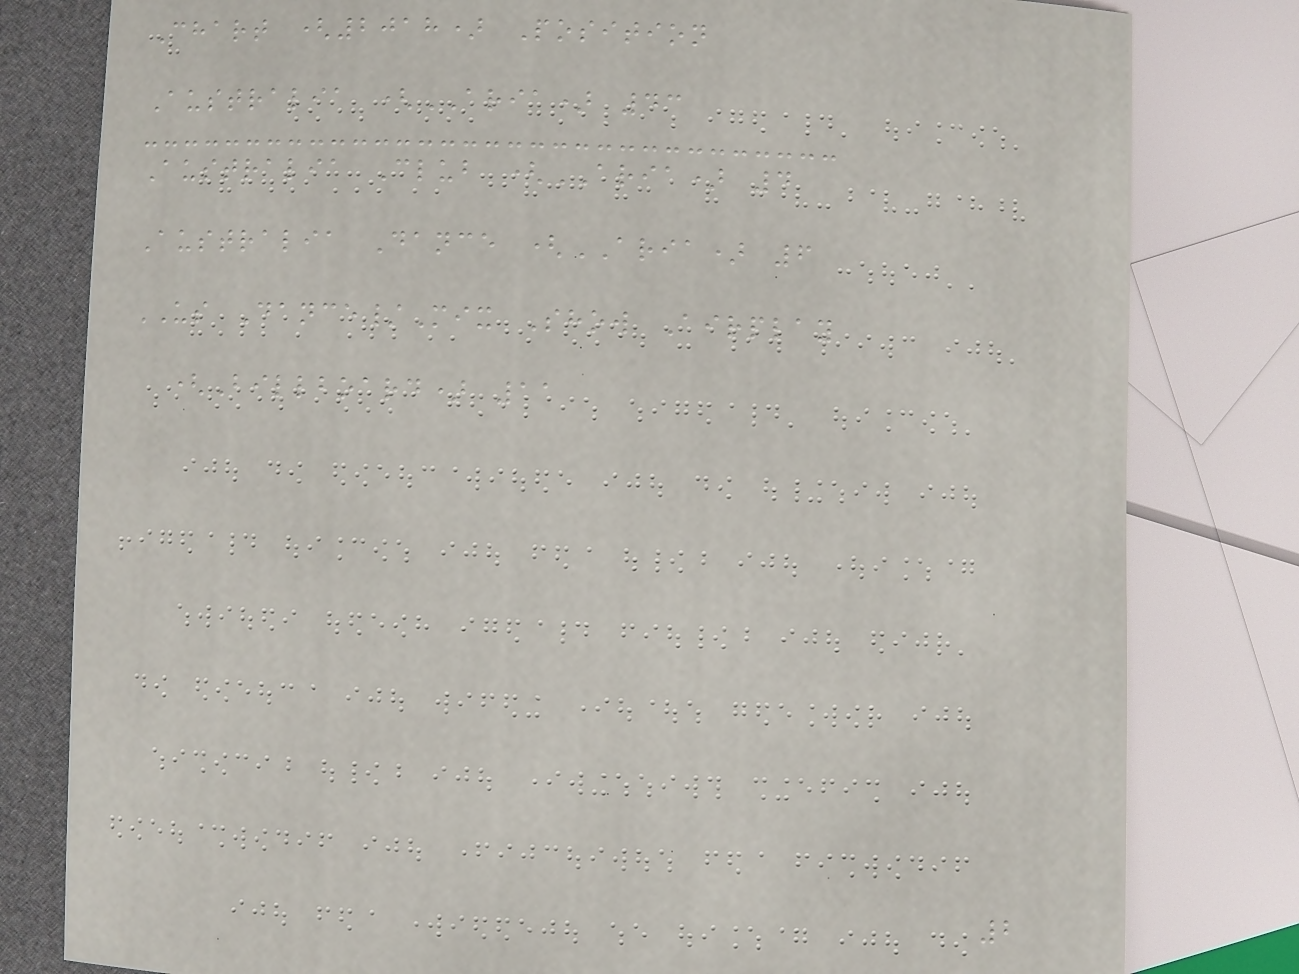Chart (2018) Position
Australia (ARIA) 43
Australia Club (ARIA) 4
Australia Dance (ARIA) 6
US Dance/Mix Show Airplay
(Billboard) 11
2
